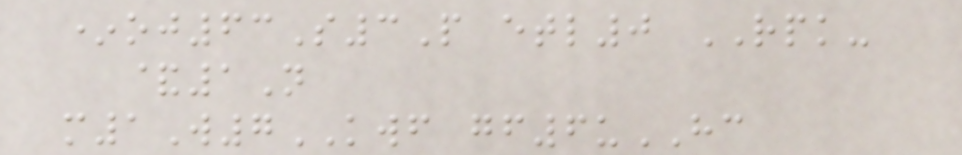*oj63S3P etl0 RPK-
&1N
m1W7KWF gf6uHC
